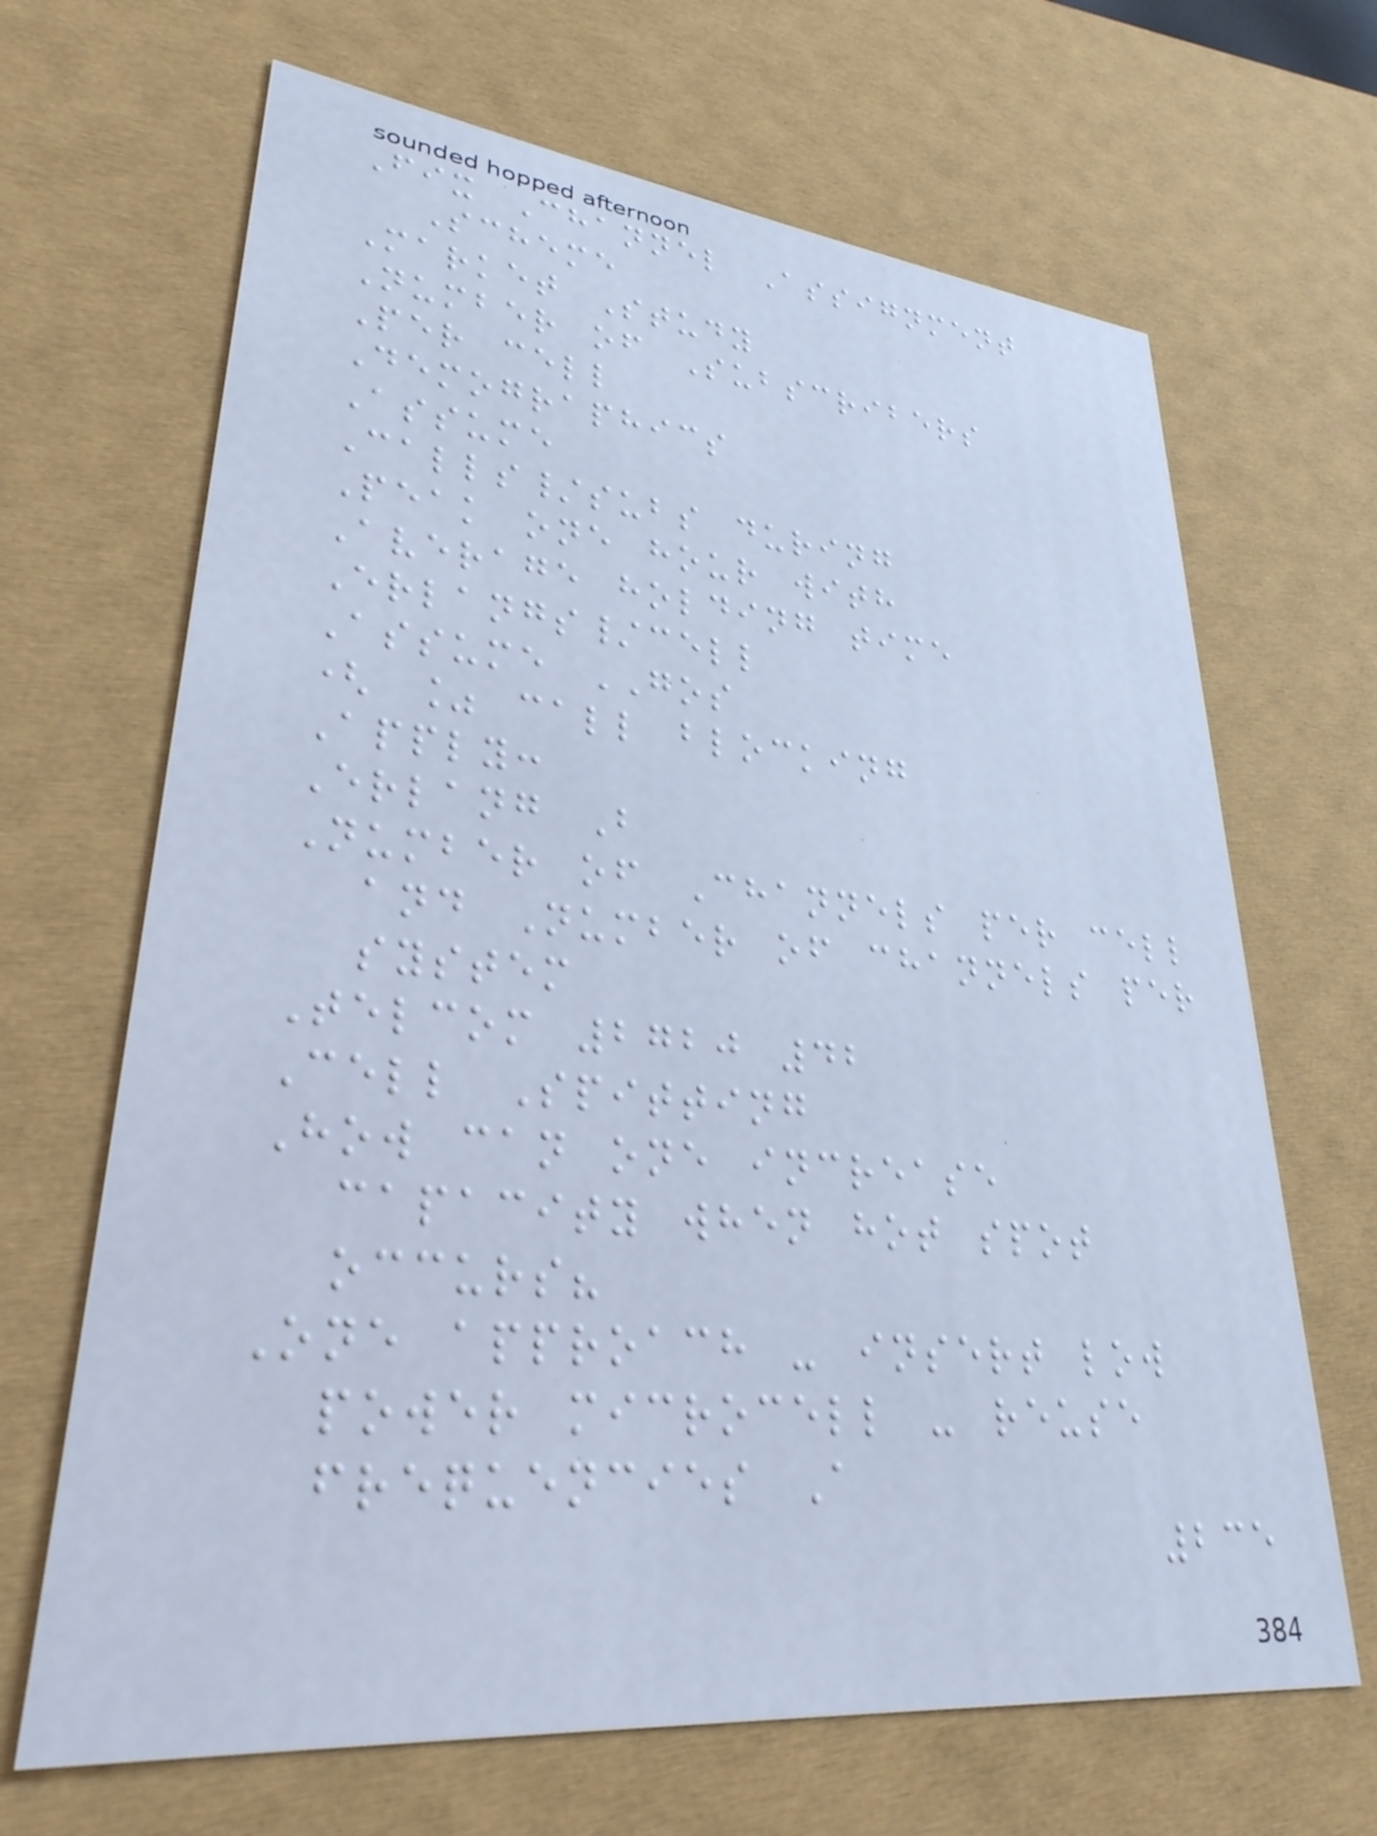Fix Channel Assignment
Scheme
Market Study
Number of Subscribers
Per cell
Demographics
Assume
Calls/subs during
Peak one hour with
Average holding time
Erlangs/cell
Assume GOS
( % call blocking
Apply:
Erlang B
Number of Channels per cell
and Number of channels per
system
Telcom 2720 42
Cell Spitting
How can one increase
capacity when hot spot
occurs?
One approach - insert low
power microcell - reuse
frequencies A
235
